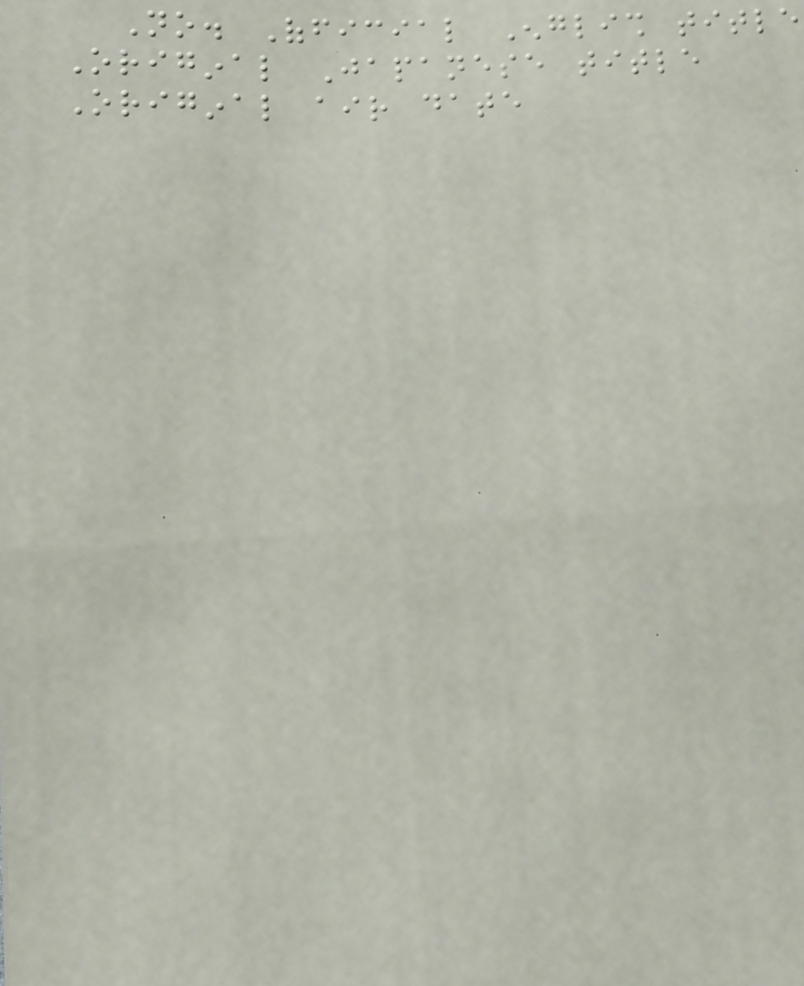No. Official English title
Original Japanese title
Original air date
